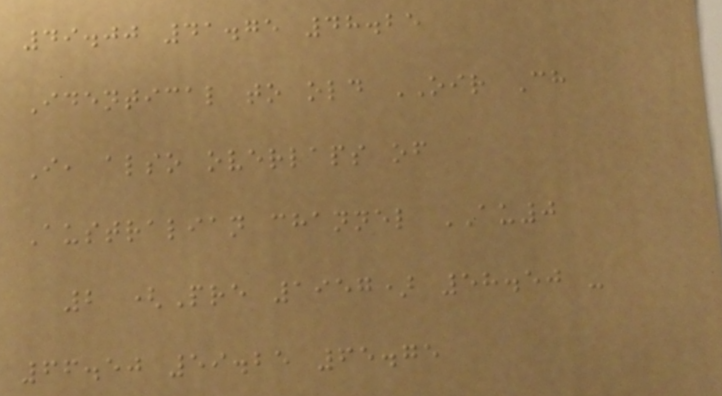49.00 41.75 48.25
Identical to old OIR Ch
I, also overlaps of
Australian channel AU0
2 (Pre 1957) 58.50 -
66.50 59.25 65.75
